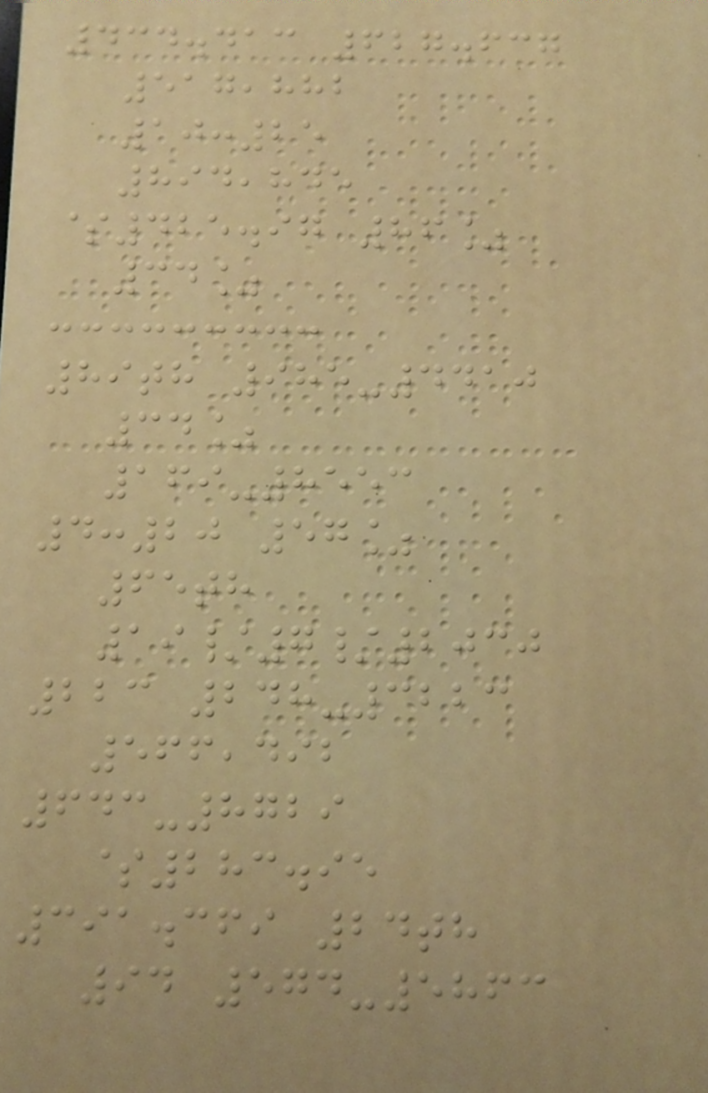434.413 627.637
517,882
10:25
894,845
$425.97 86%
34%
89th 985-4410
34%
169-8553
4:20 57%
65th
19/7/2030
223 248-3223
566,492
643-8729
$283.95
391.369 24th
94 574-5863
